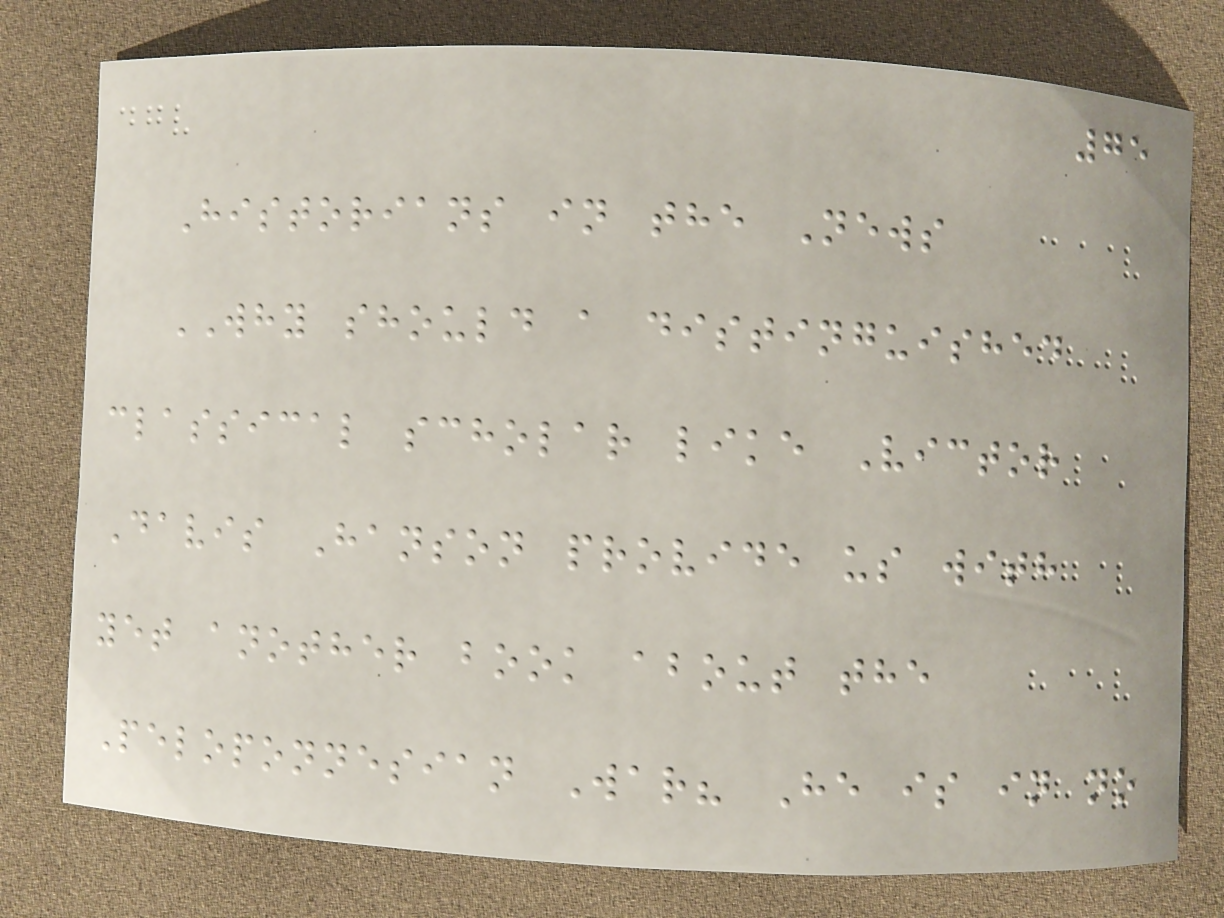75
Historians in the News
WHY should a distinguished
classical scholar like Victor
Davis Hanson provide us with
yet another book about the
Peloponnesian War? He is in no
